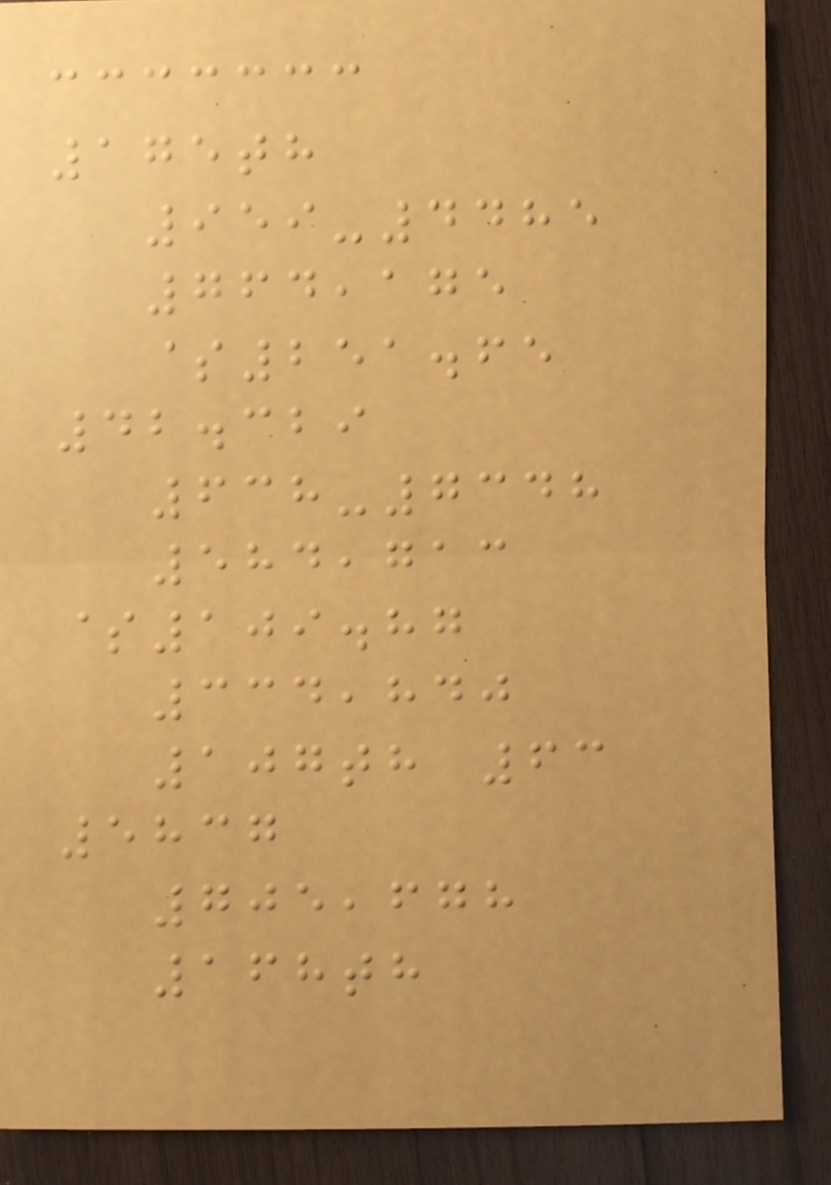175th
959-4485
764,175
$251.65
42.329
638-7348
584,713
$109.87
334,840
107th 63
5837
705,678
168th
